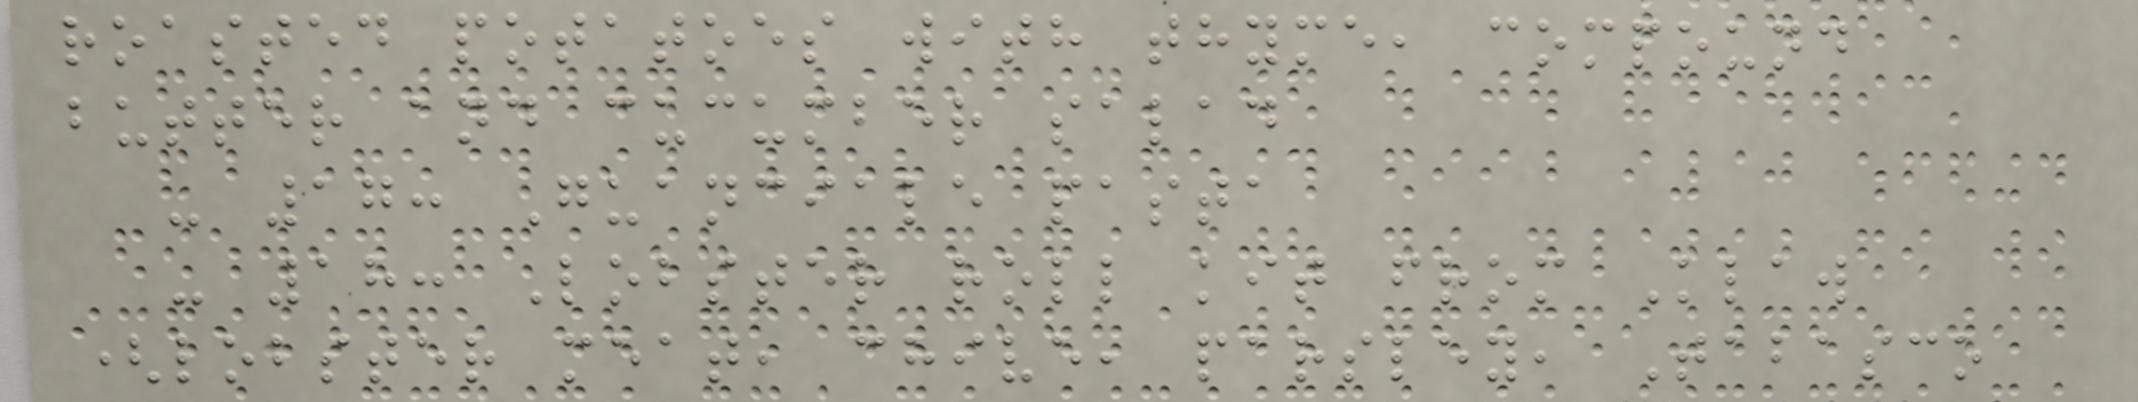roasted potatoes with thyme, compound
butter and cucumber salad
- 17: Guanciale pasta
- 18: Lobster roll kit from Klaw
(lobster meat, chive, parsley, Tabasco
